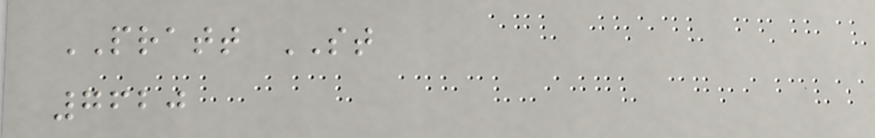PRATT ST
7620
